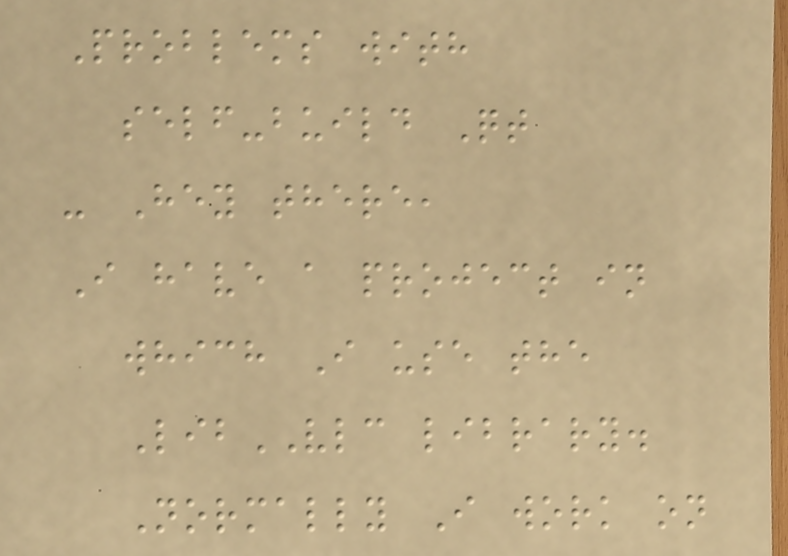Problems with
self-build Qt
- Hey there,
I have a project in
which I use the
LibVLC library.
Normally I work on
